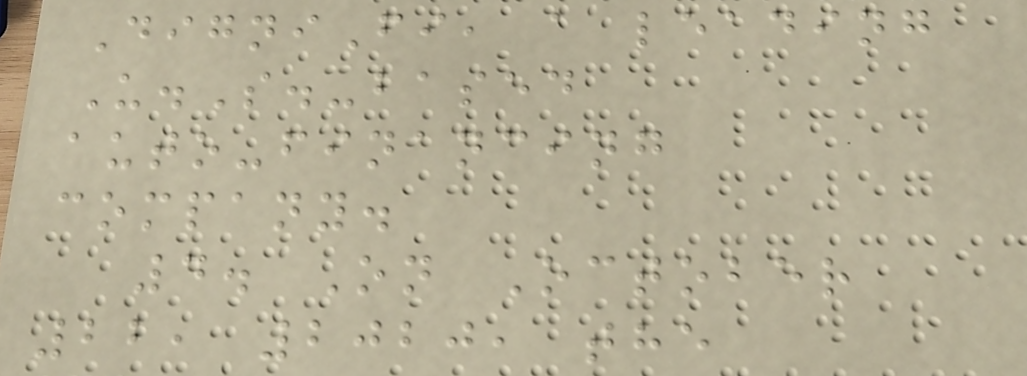DigniFi, a leading
U.S.-based
auto-financing
company.
4. On October
22, 2020, the
